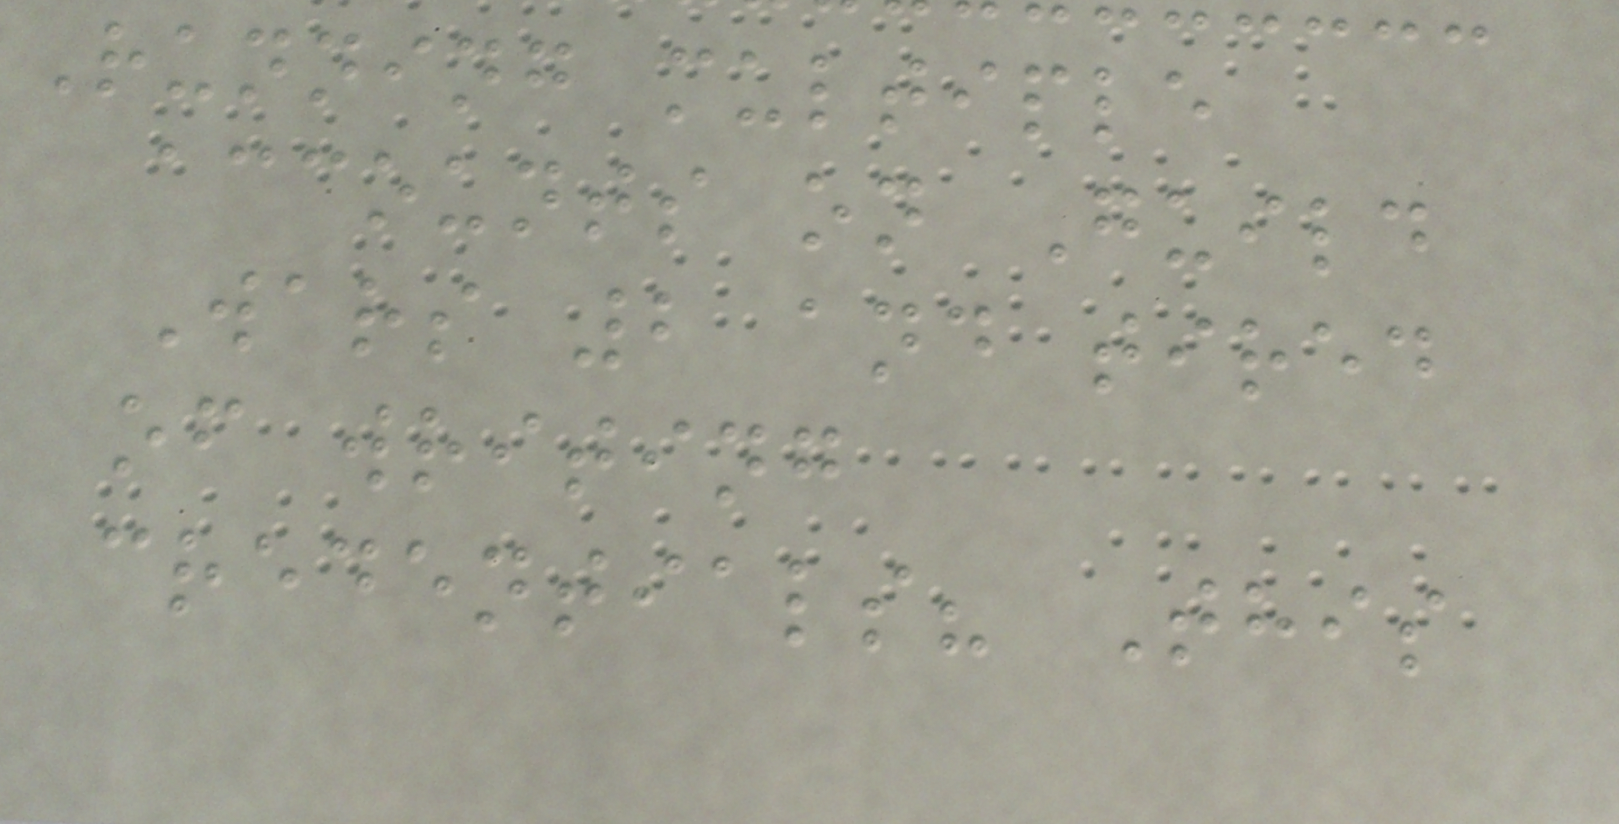Running multiple
accounts on Guild
Wars 2 and tired
of writing
credentials? This
